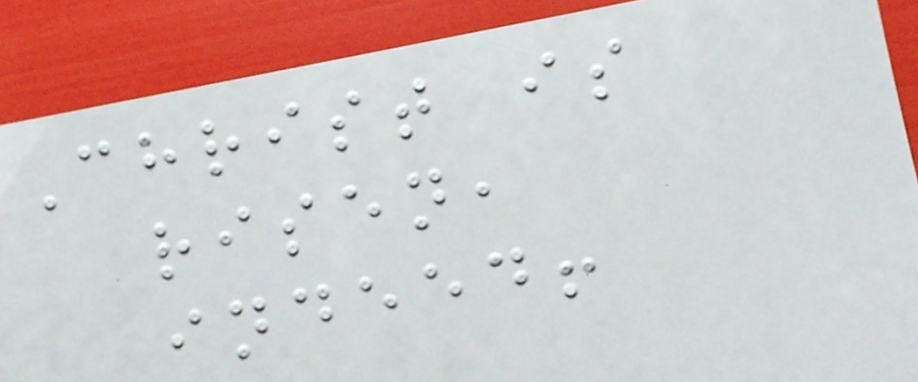Christ is
risen,
indeed!
